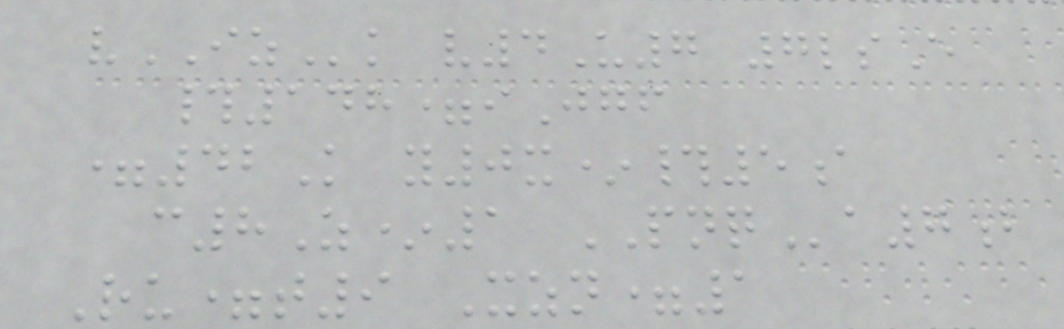vIZk v4U7 7lsE
#148=iJgf
=42K y0x*#5a
c8Z*1 PNQa7b
Ru=t9 Xzn=1
